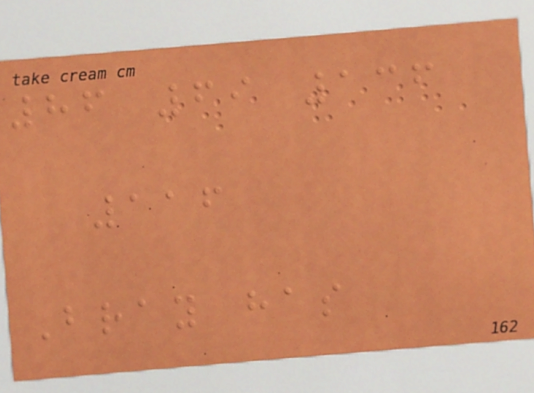86 69 136
116
Bray has
